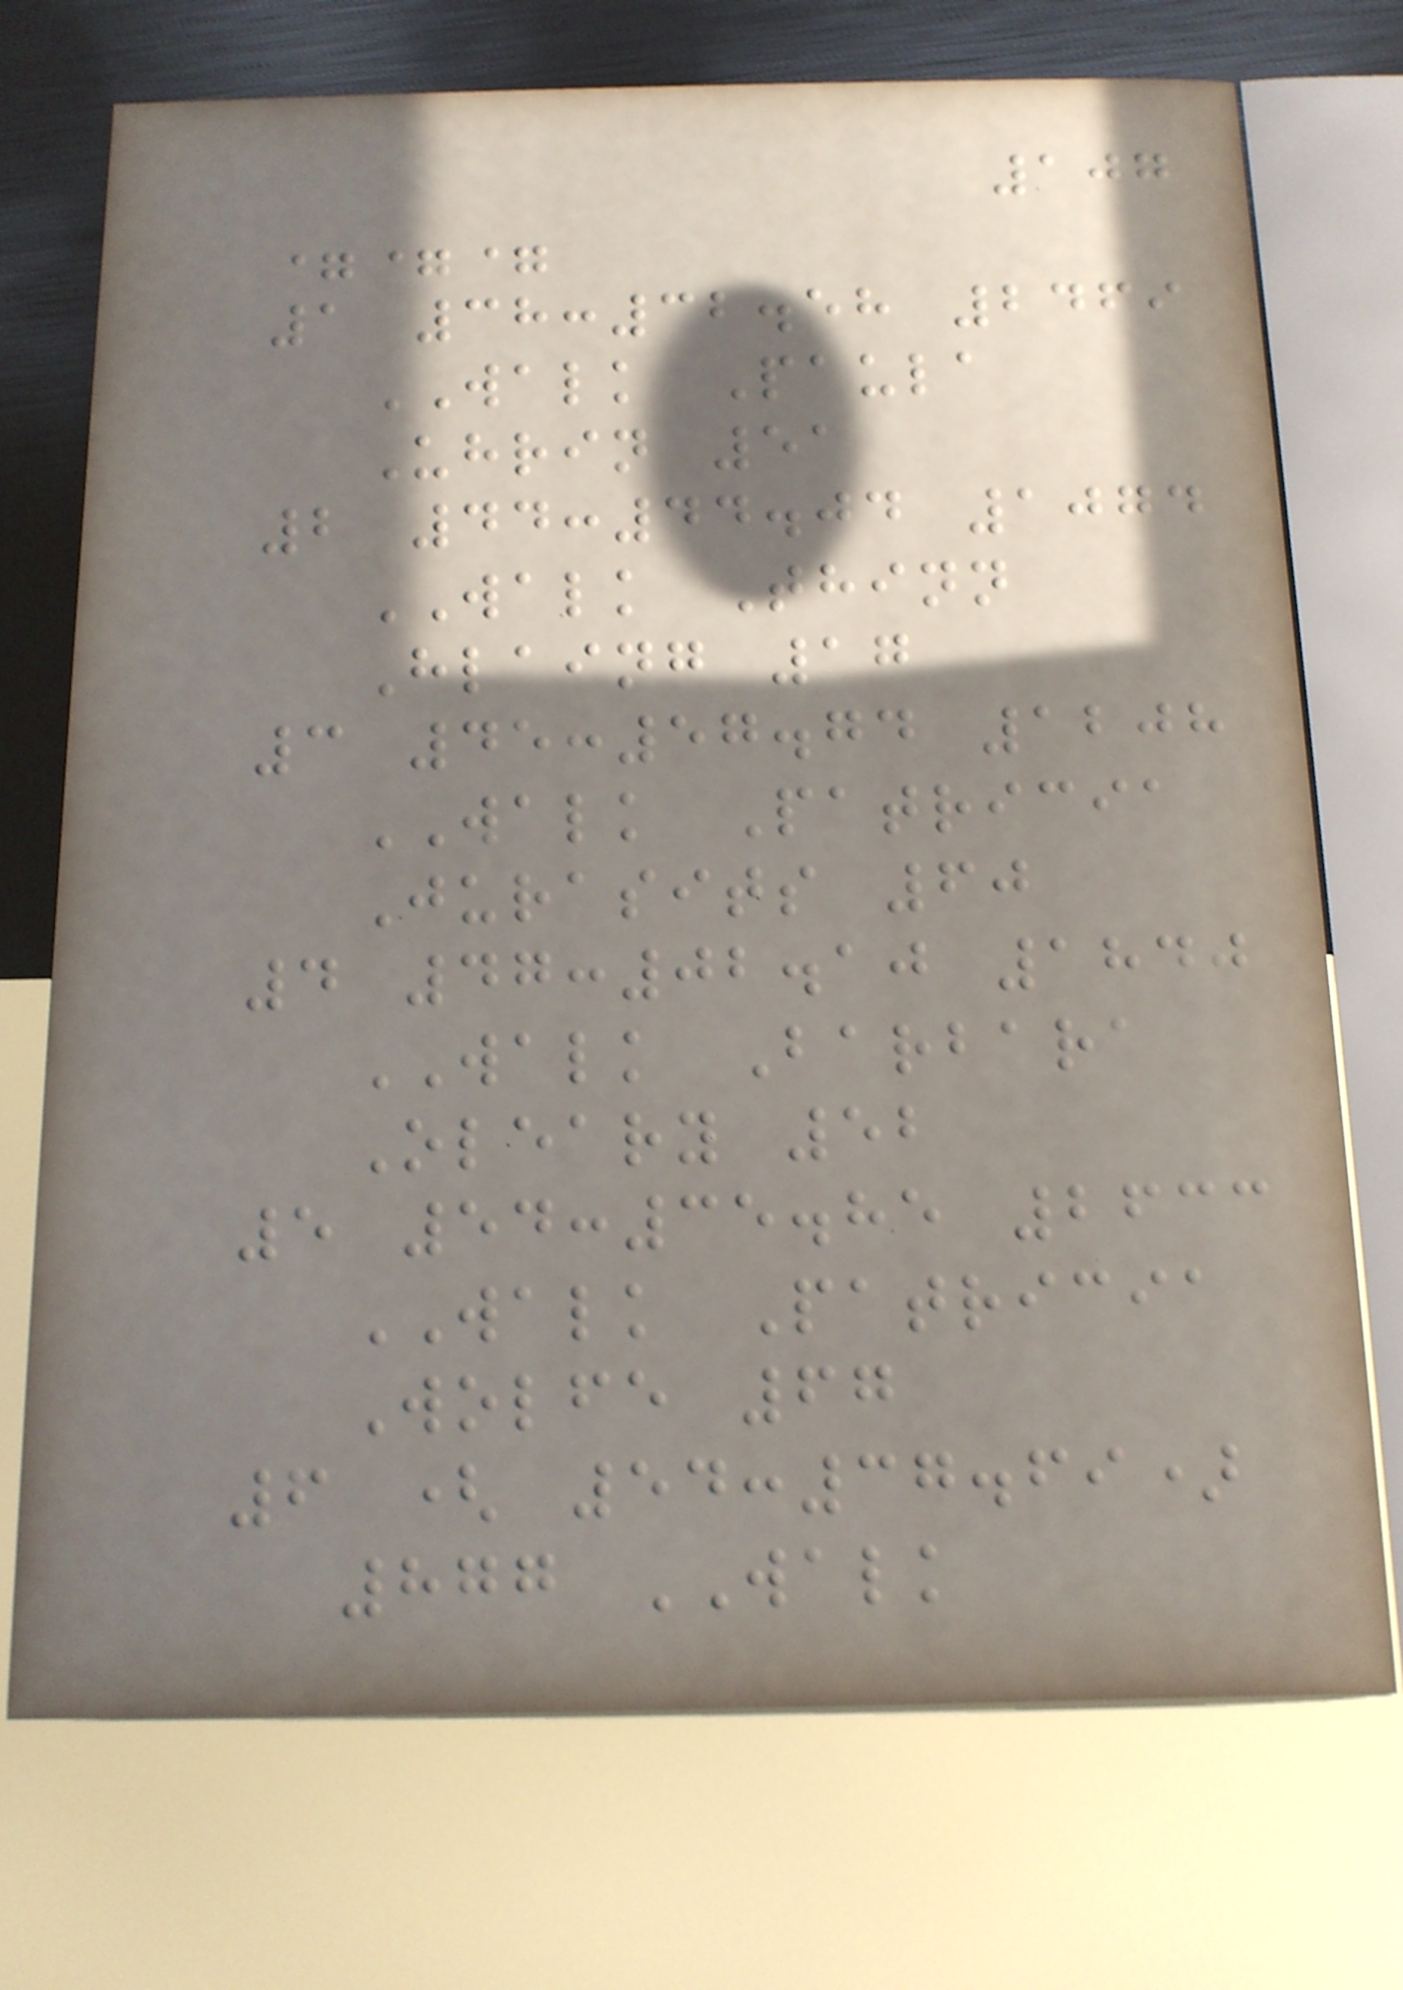107
===
1 38:32.58 2469
WALK Paula
Uhrin 51
2 44:44.04 1074
WALK Thinn
Hlaing 17
3 45:57.74 1208
WALK Patricia
Jurasits 60
4 47:02.10 1840
WALK Barbara
Oleary 52
5 54:35.85 2633
WALK Patricia
Wolfe 67
6 ( 54:37.69)
877 WALK
